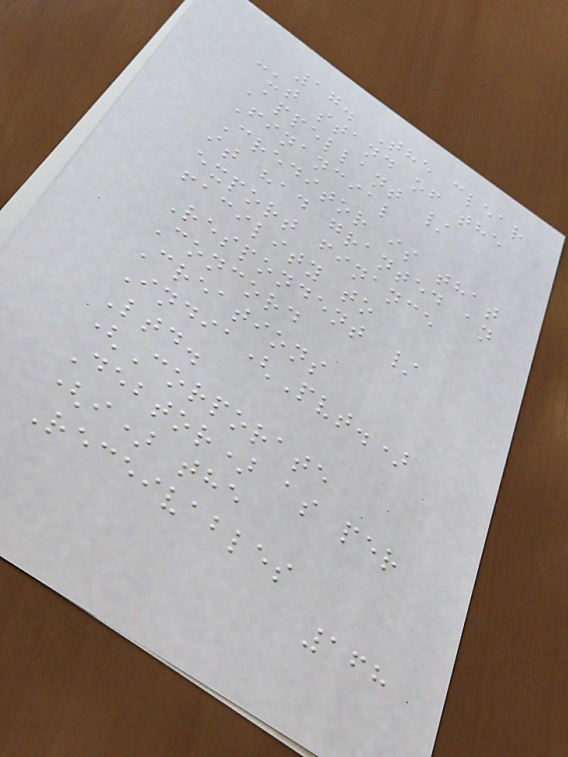17. The clear
cut stand of the
Appellant /
Financial
Creditor is that
it had granted an
export finance
facility to
Respondent /
Concord
Creations
India(Pvt.)
Ltd.
(Corporate
Debtor) as per
(i) the
Receivables
168
